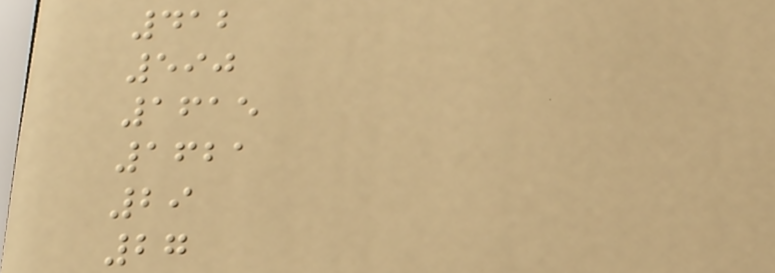412
590
1615
1621
29
27
